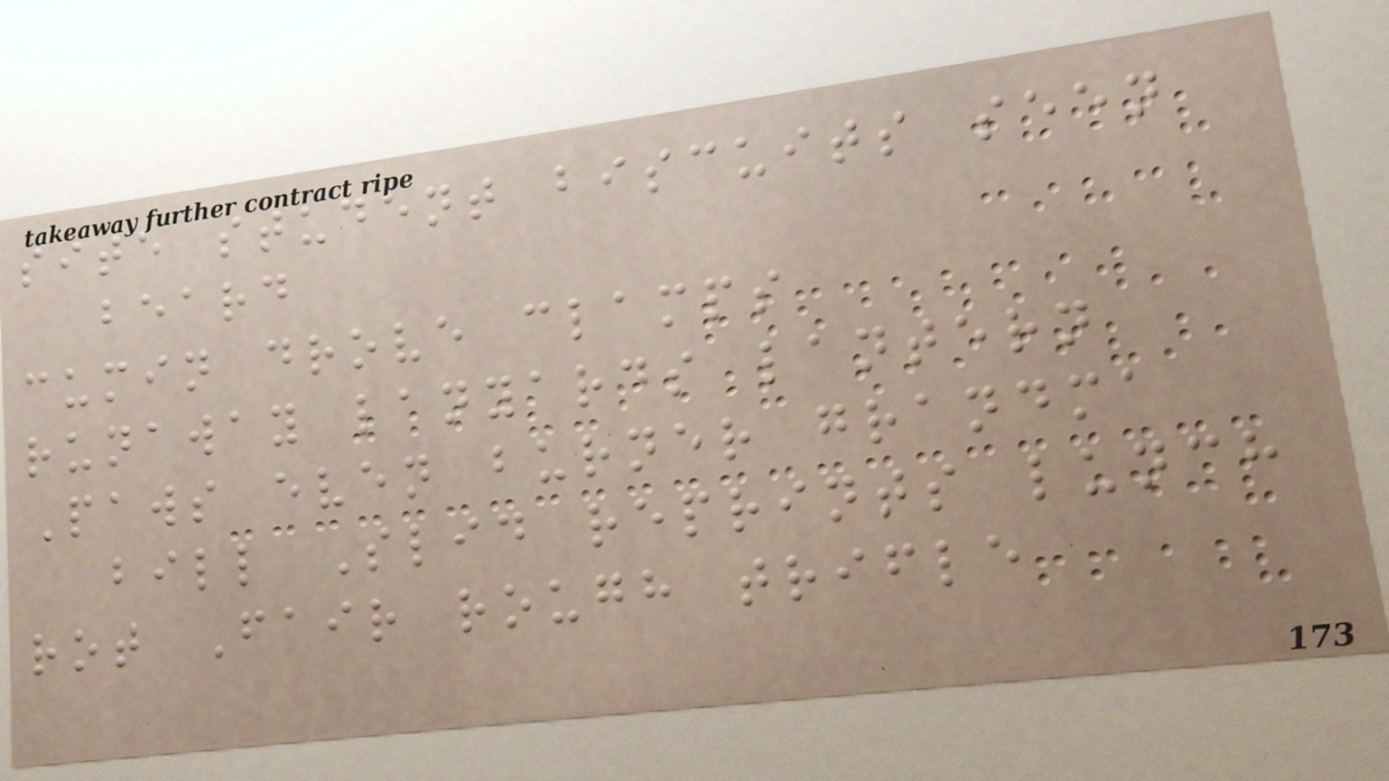site student biscuits seen
beard
cumin drove clamps
runaway lanyards lantern
Paws even burner grandma
bill Slid reprints lunch
rot Fair rough trifle
